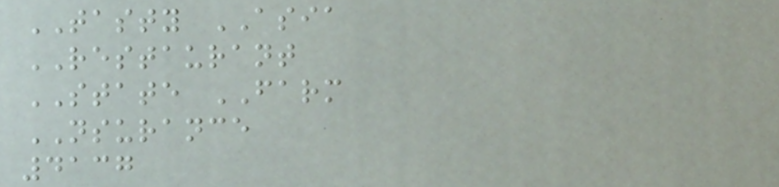TASTY ASIA
RESTAURANT
STATE FARM
NSURANCE
4137
